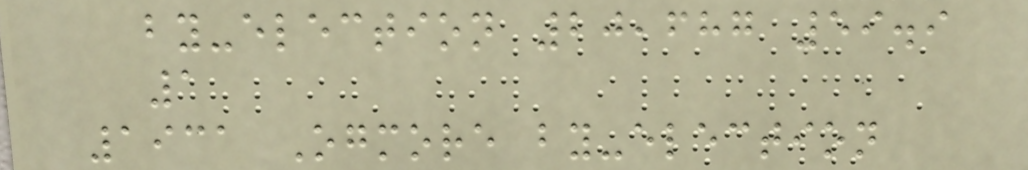by-election 20,687 59.9
1
1931 Ogmore by-election
